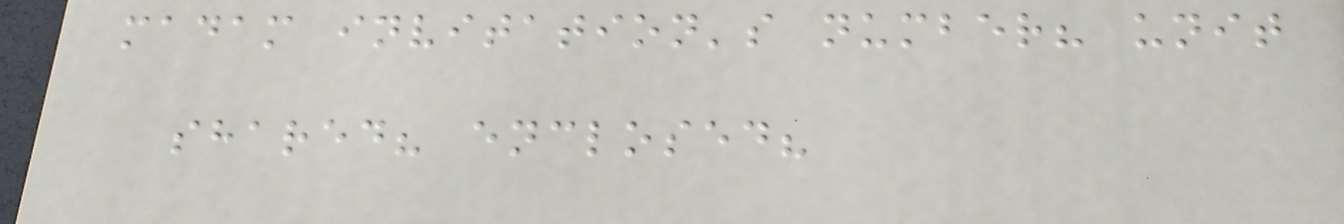madam invitation's number? unit
shared? enclosed?
